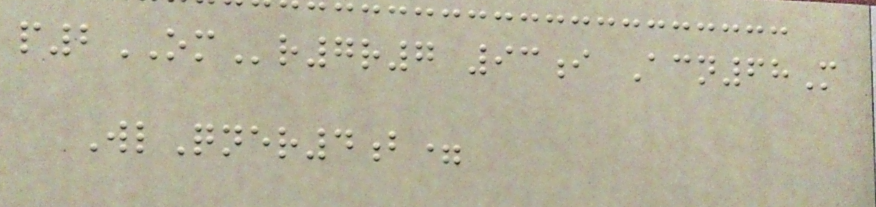p2OMr7r7 93i Acn68M
WlQner4b=
